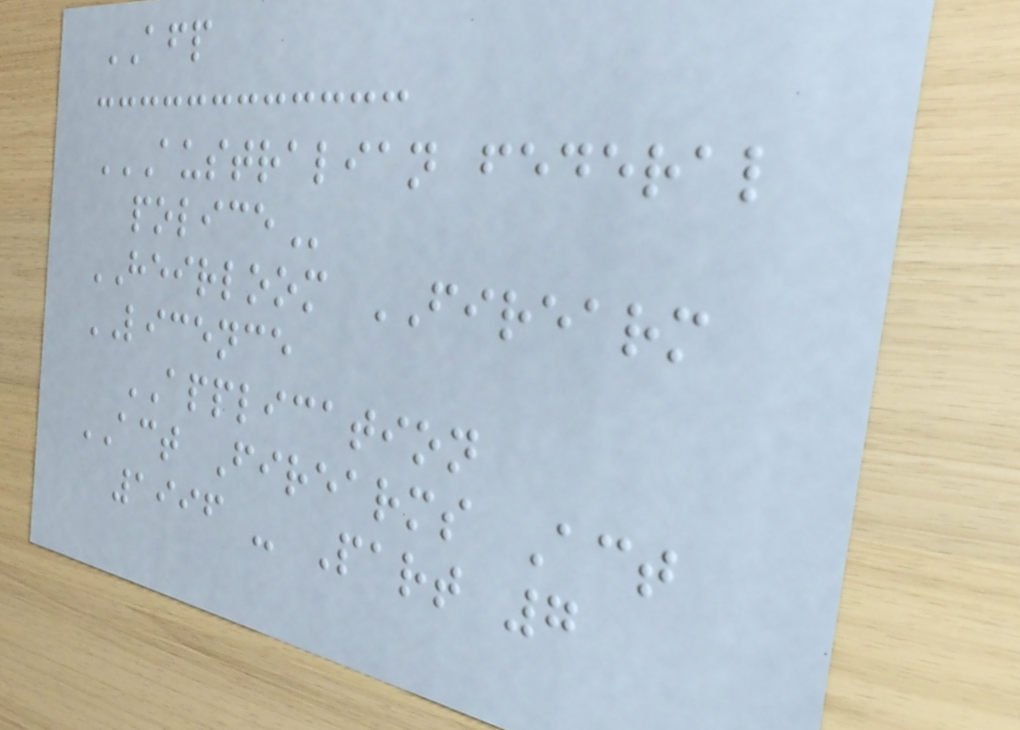AFP
AUSTRALIAN FEDERAL
POLICE
HEIRLOOM FIREARM
LICENCE
APPLICATION
ACT Firearms Act
1996 - Part 7
